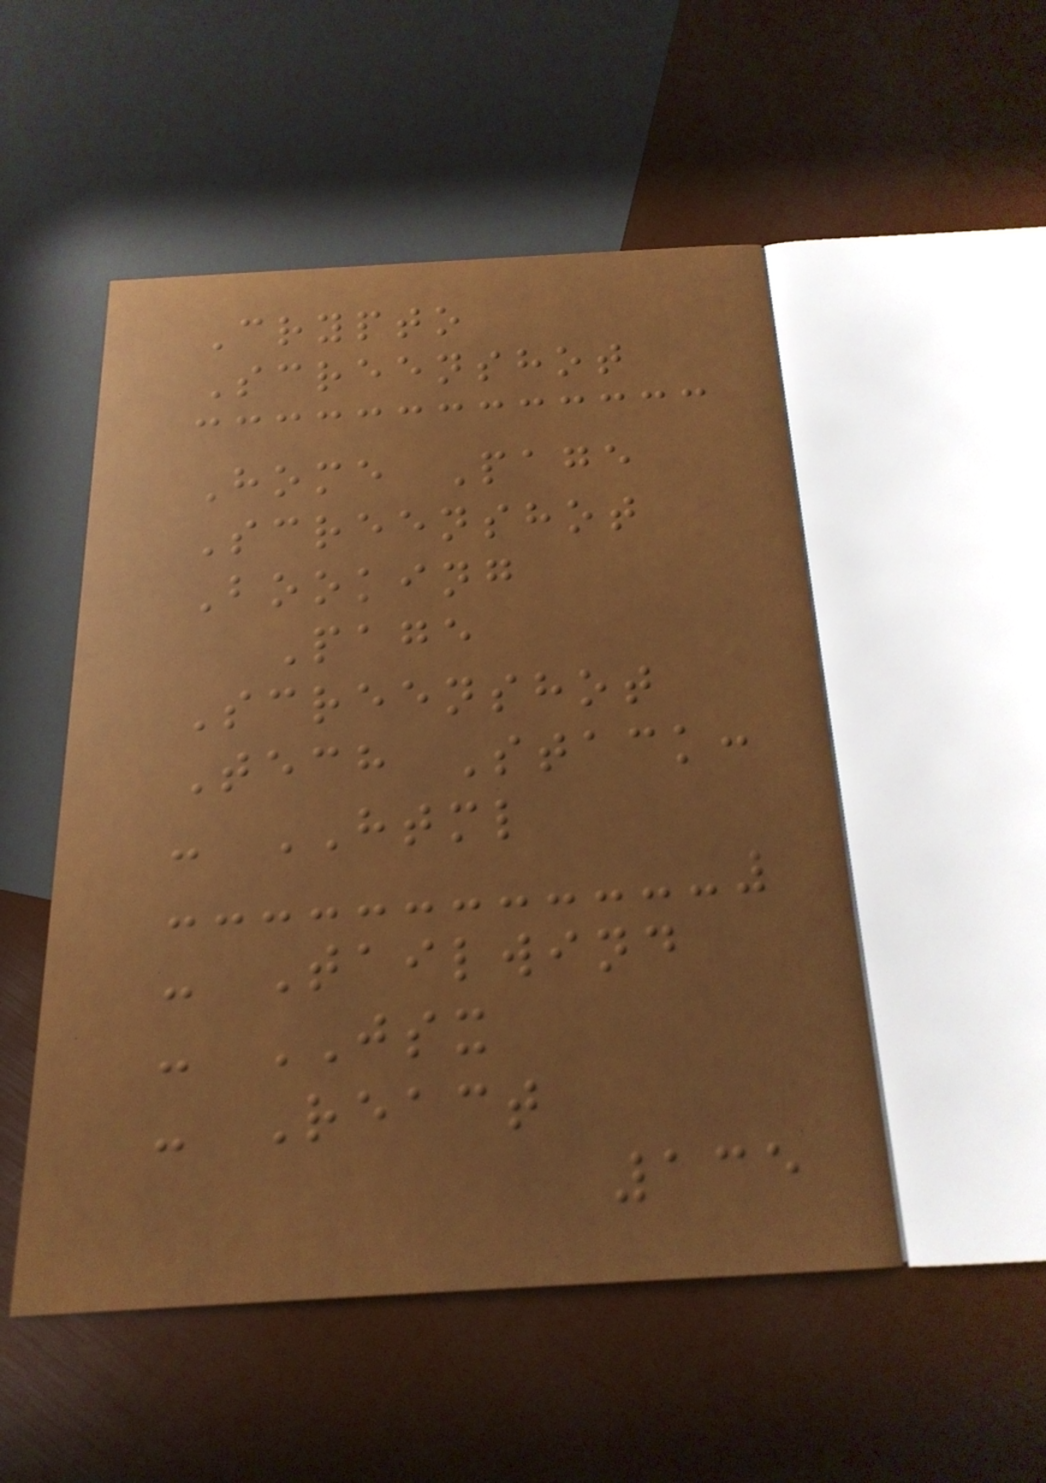Crypto
Screenshot
Home Page
Screenshot
Booking
Page
Screenshot
Tech Stack:
- HTML
- Tailwind
- JSX
- React
135
